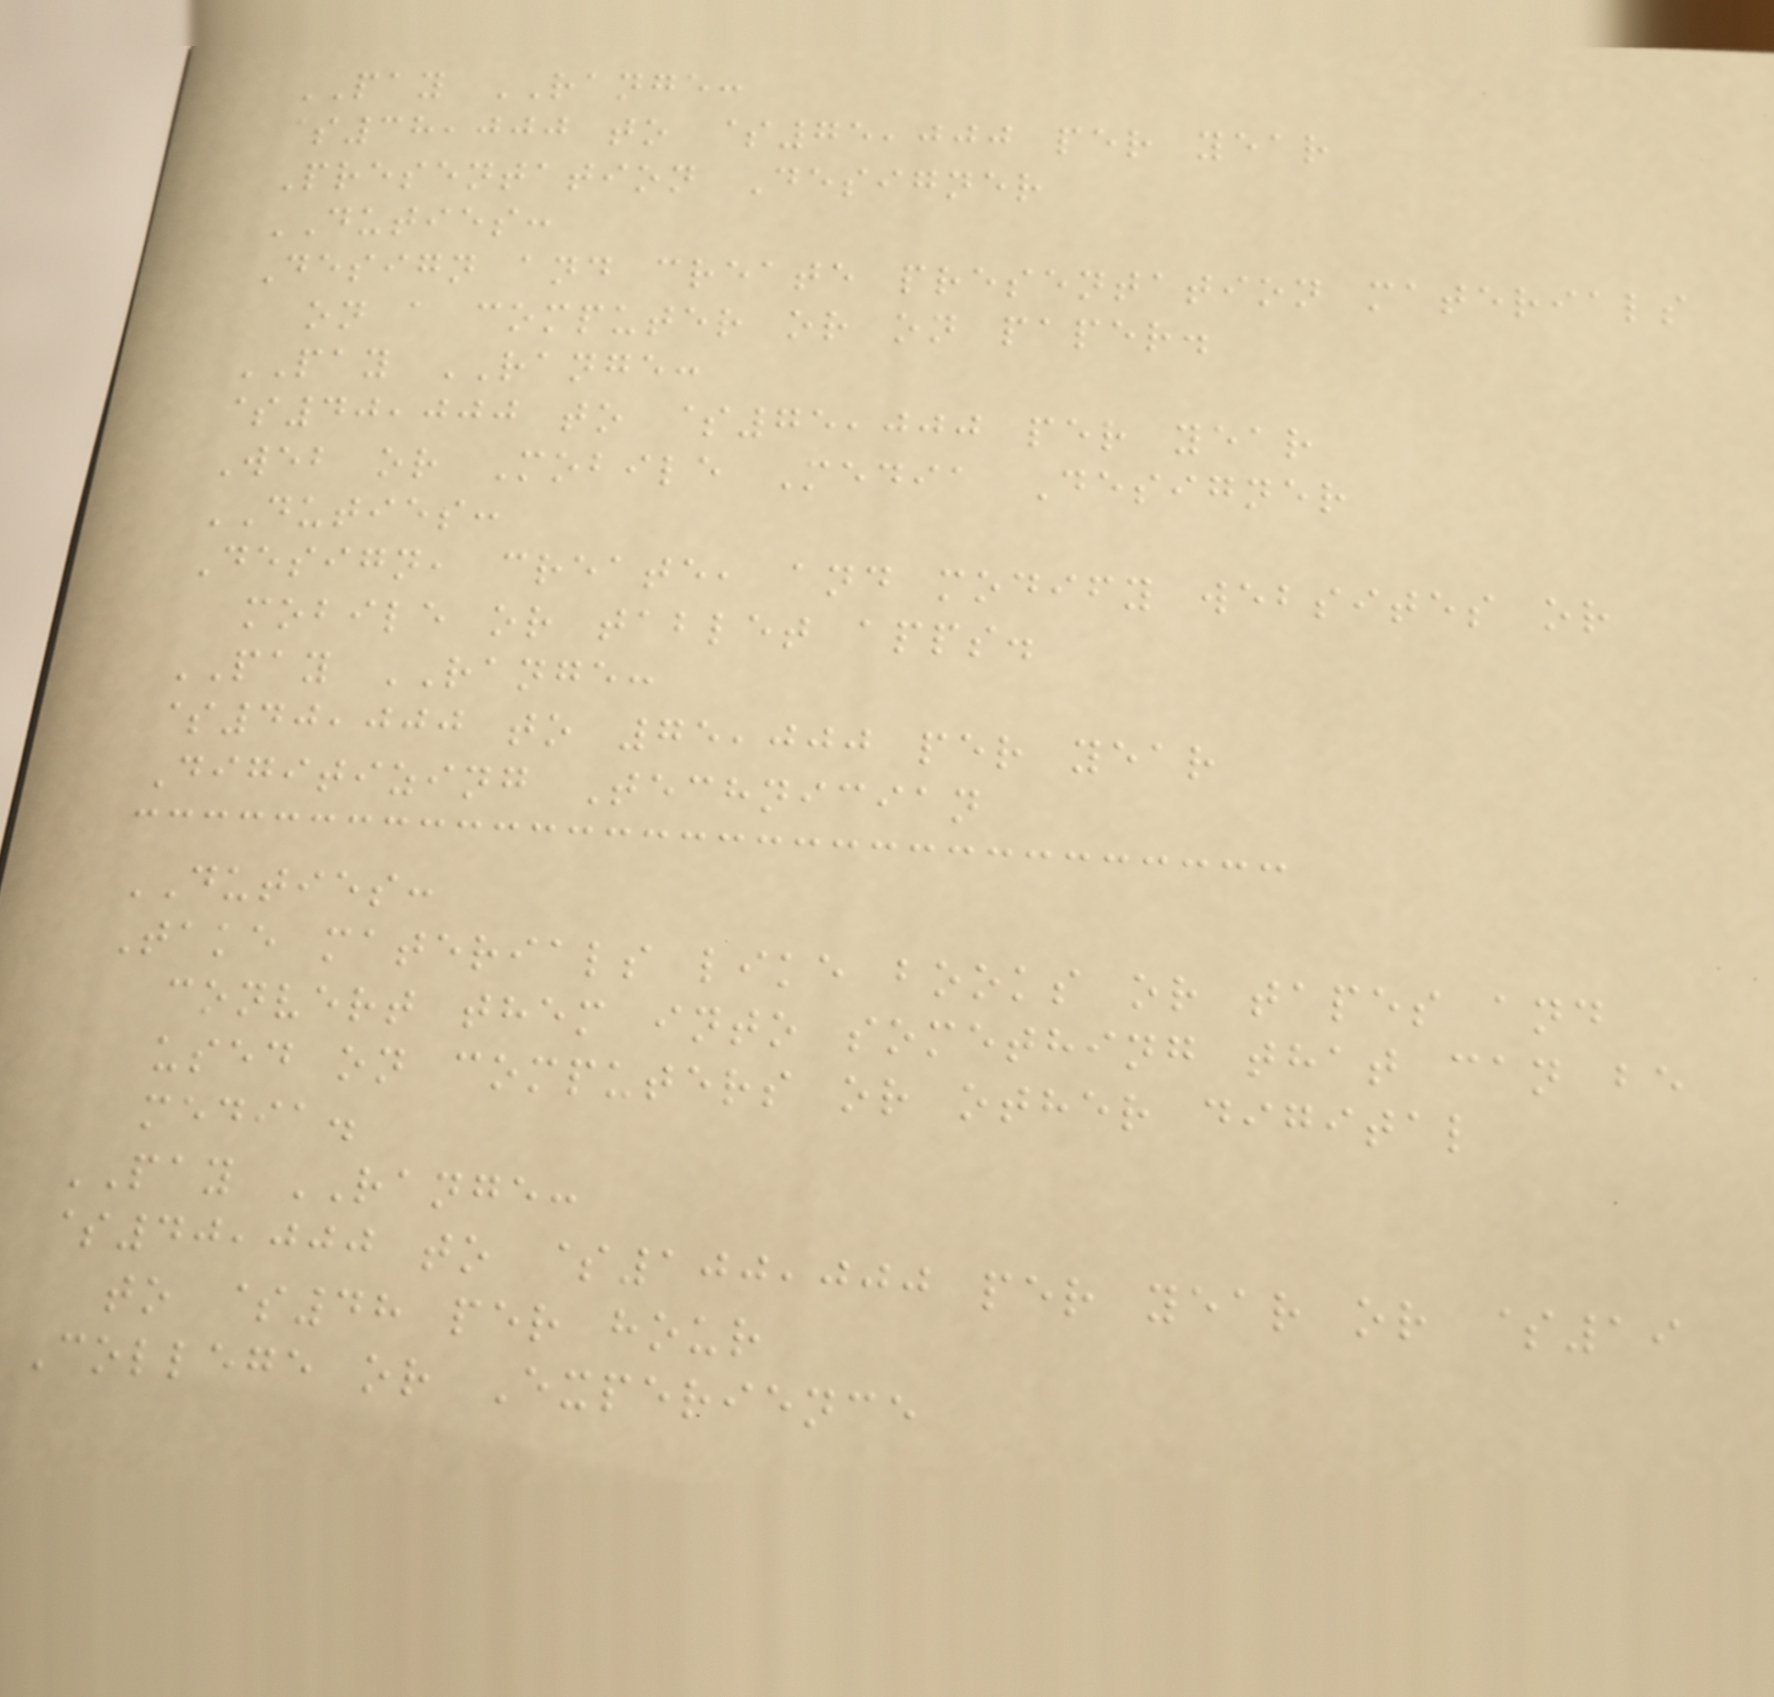PAY RANGE:
$38,000 to $75,000 per year
Presentation Designer
DUTIES:
Design and create presentation materials
on a computer or on paper.
PAY RANGE:
$40,000 to $75,000 per year
Web or Mobile Media Designer
DUTIES:
Design, create, and modify websites or
mobile or tablet apps.
PAY RANGE:
$40,000 to 75,000 per year
Digitizing Technician
DUTIES:
Take materials like books or tapes and
convert them into something that can be
used on computers or other digital
media.
PAY RANGE:
$40,000 to $100,000 per year or $19
to $48 per hour
College or Experience
